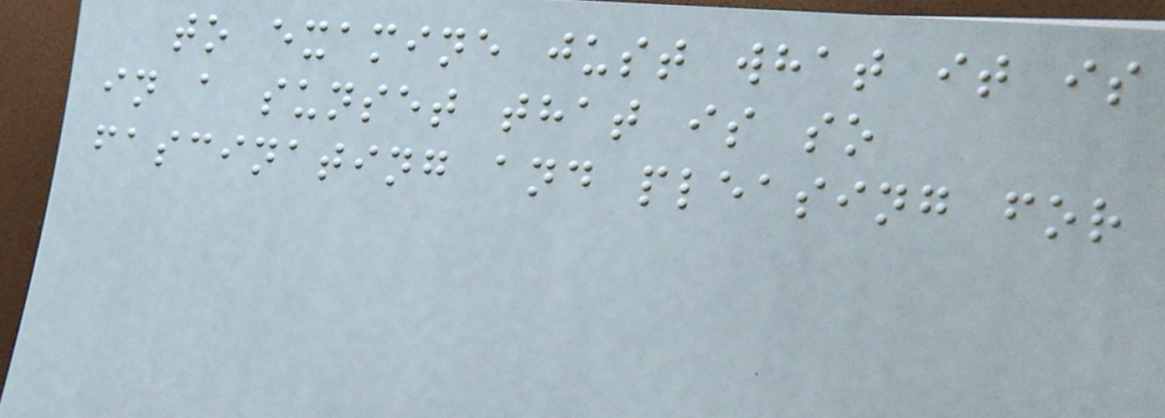to examine just what it is
in a sunset that is so
fascinating and pleasing for
